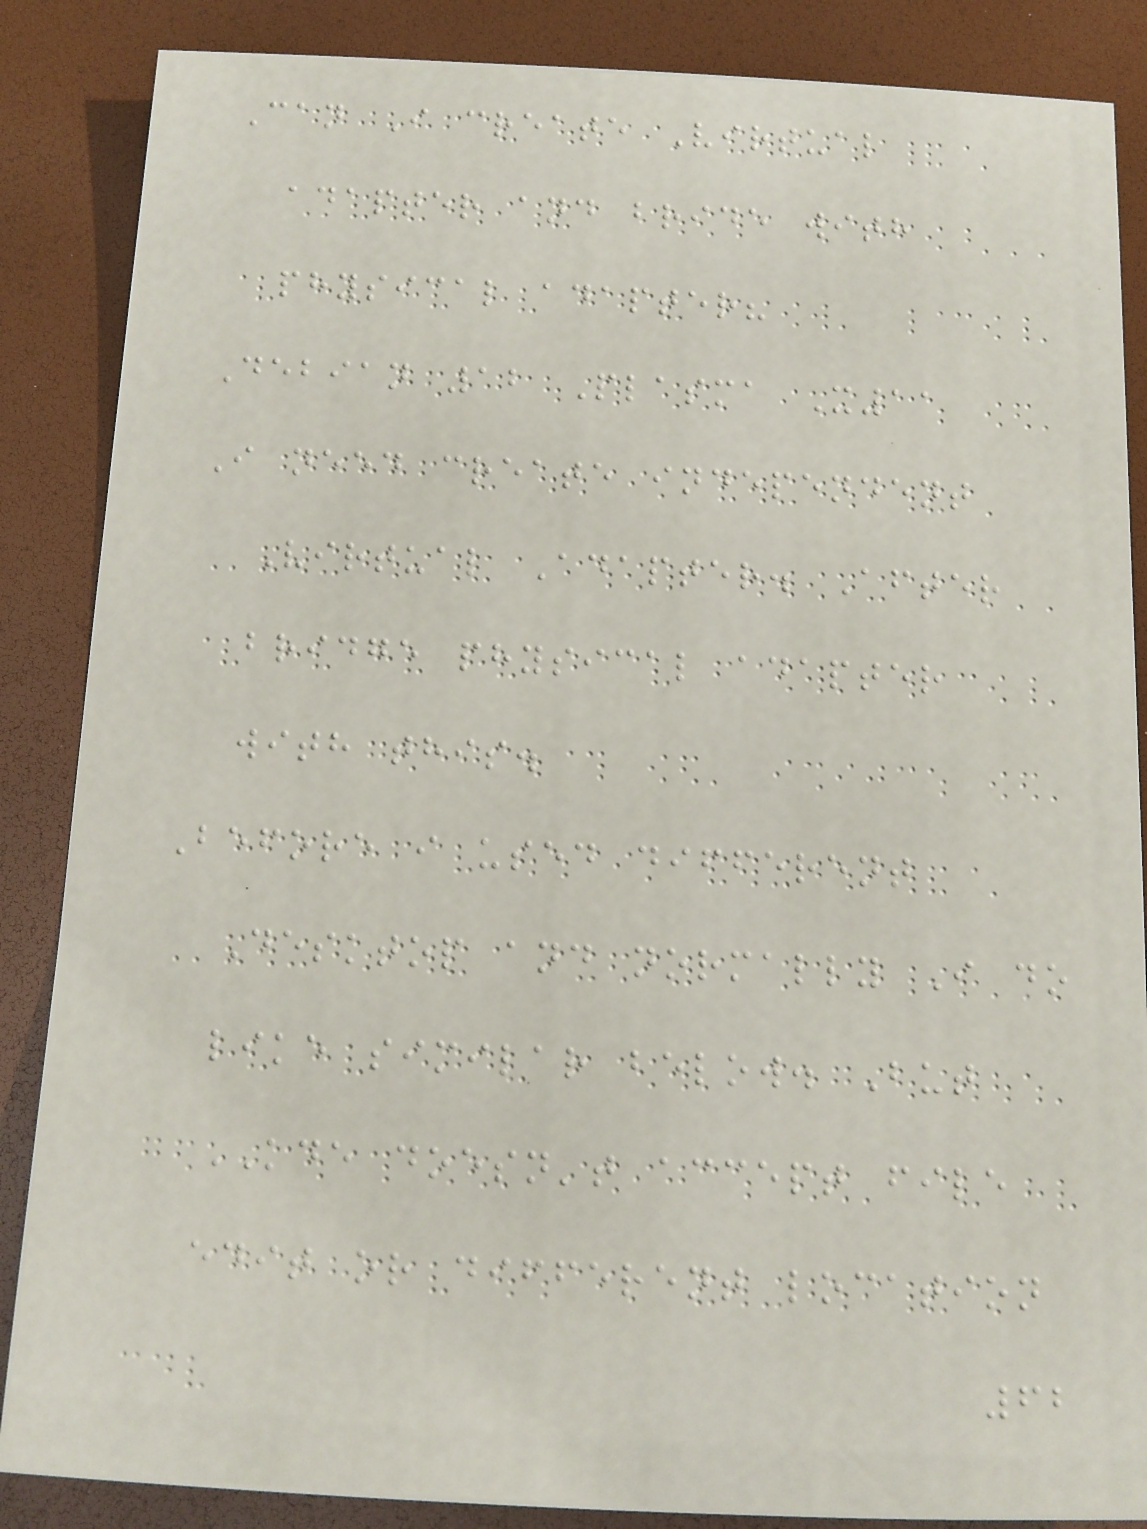Can I create Virtual
adapter and bride with
physical adapter?
Debian 12 Plasma X11
I need create independent
Virtual Adapter. After
bridge physical adapter
with this.
Before i used different
Desktop and normally I do
like similar below. But
KDE doesn't accept file
edit or different location
62
